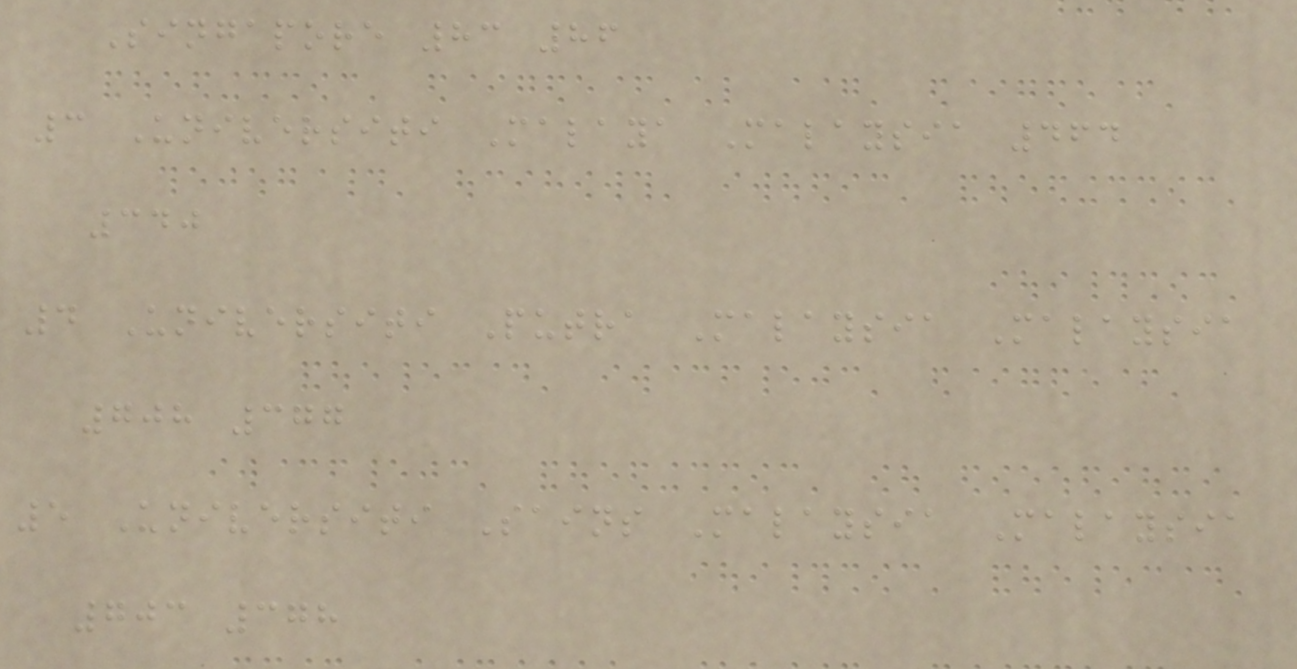Singapore 83 86
3 Universiti Malaya Malaysia 464
340
4 Universiti Putra Malaysia Malaysia
708 377
5 Universiti Sains Malaysia Malaysia
703 378
